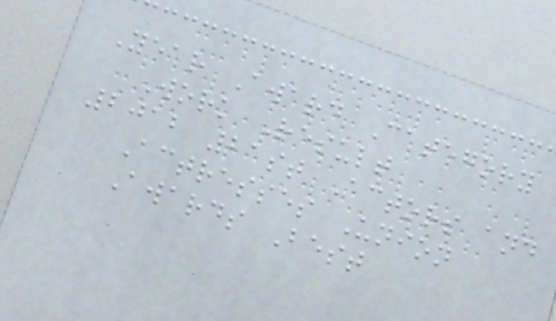Year Award Category
Work Result
2012 21st Actors and
Actresses Union
Awards Best
